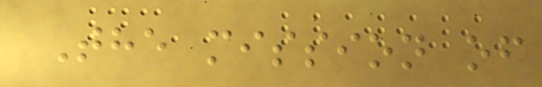The mission of
